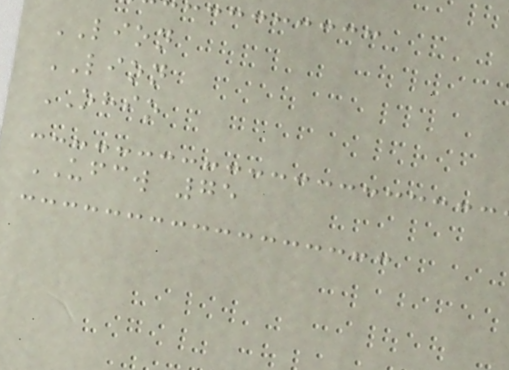LION
LION
OHIO
UFCW 75
